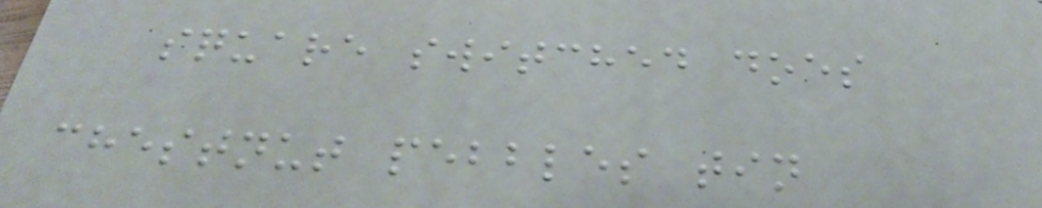square switched does
chestnut pebbles tin
